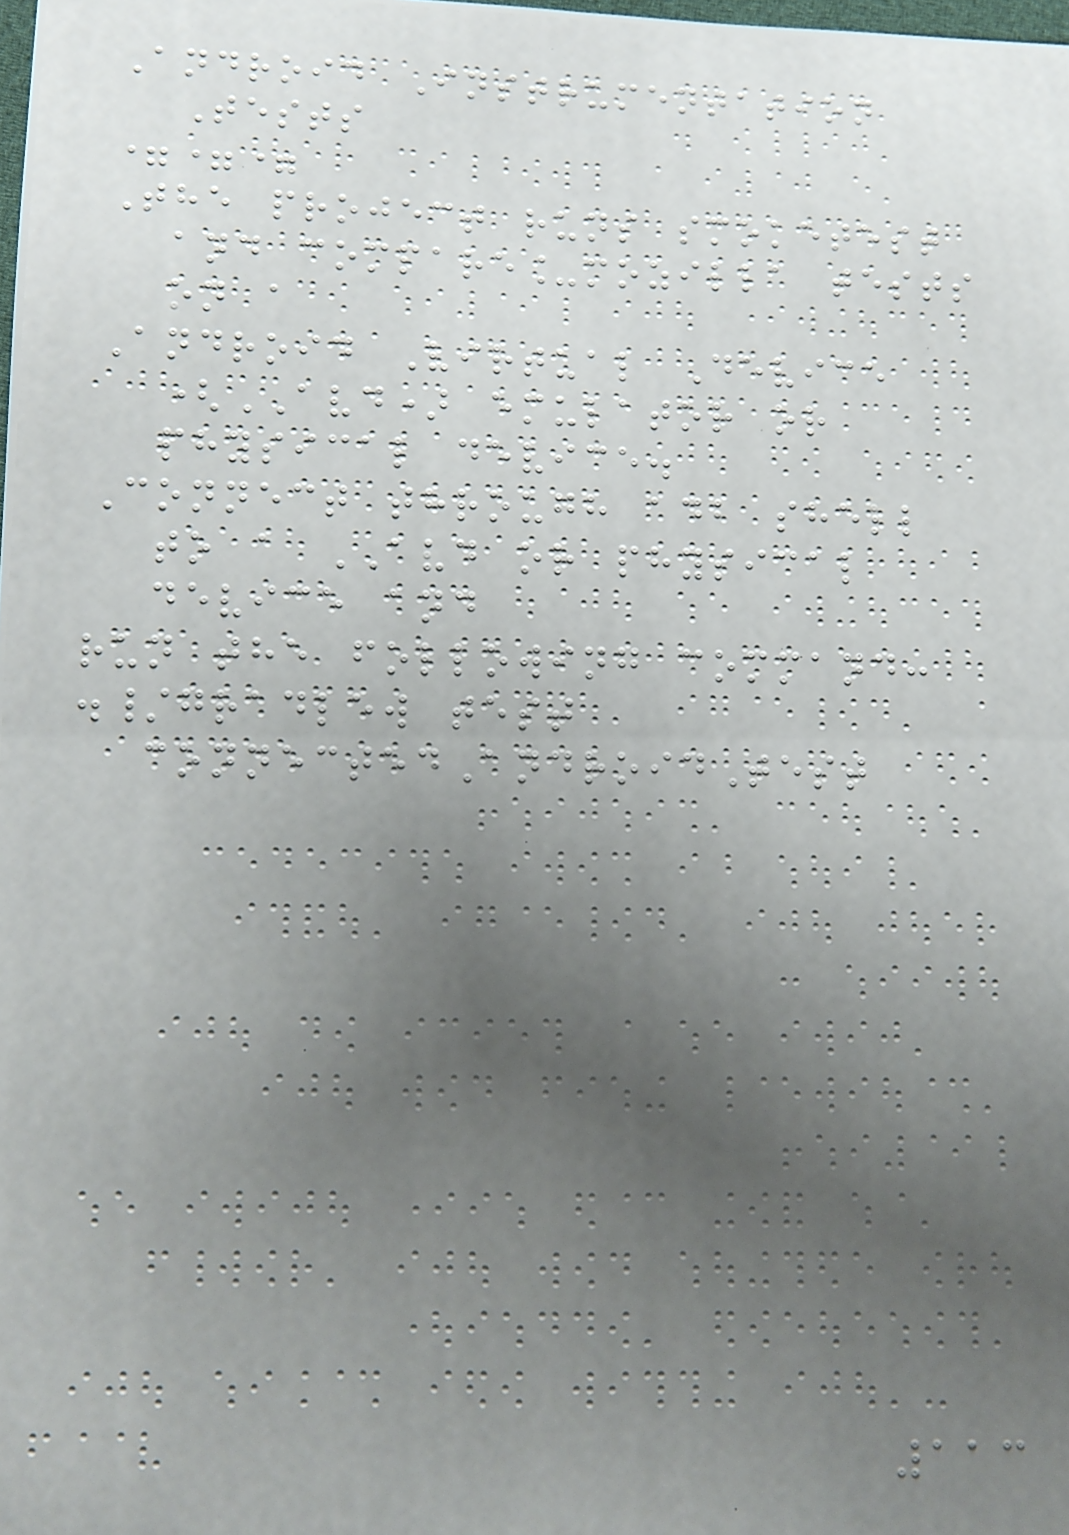Android Instrumentation
Tests
===
The project runs smoketest
and compare_mozilla tests
on a
Android Virtual Device
(AVD) emulator or
physical device.
Connect through adb shell
to a AVD or physical
device and
run the following command:
./gradlew test
connectedAndroidTest
113
